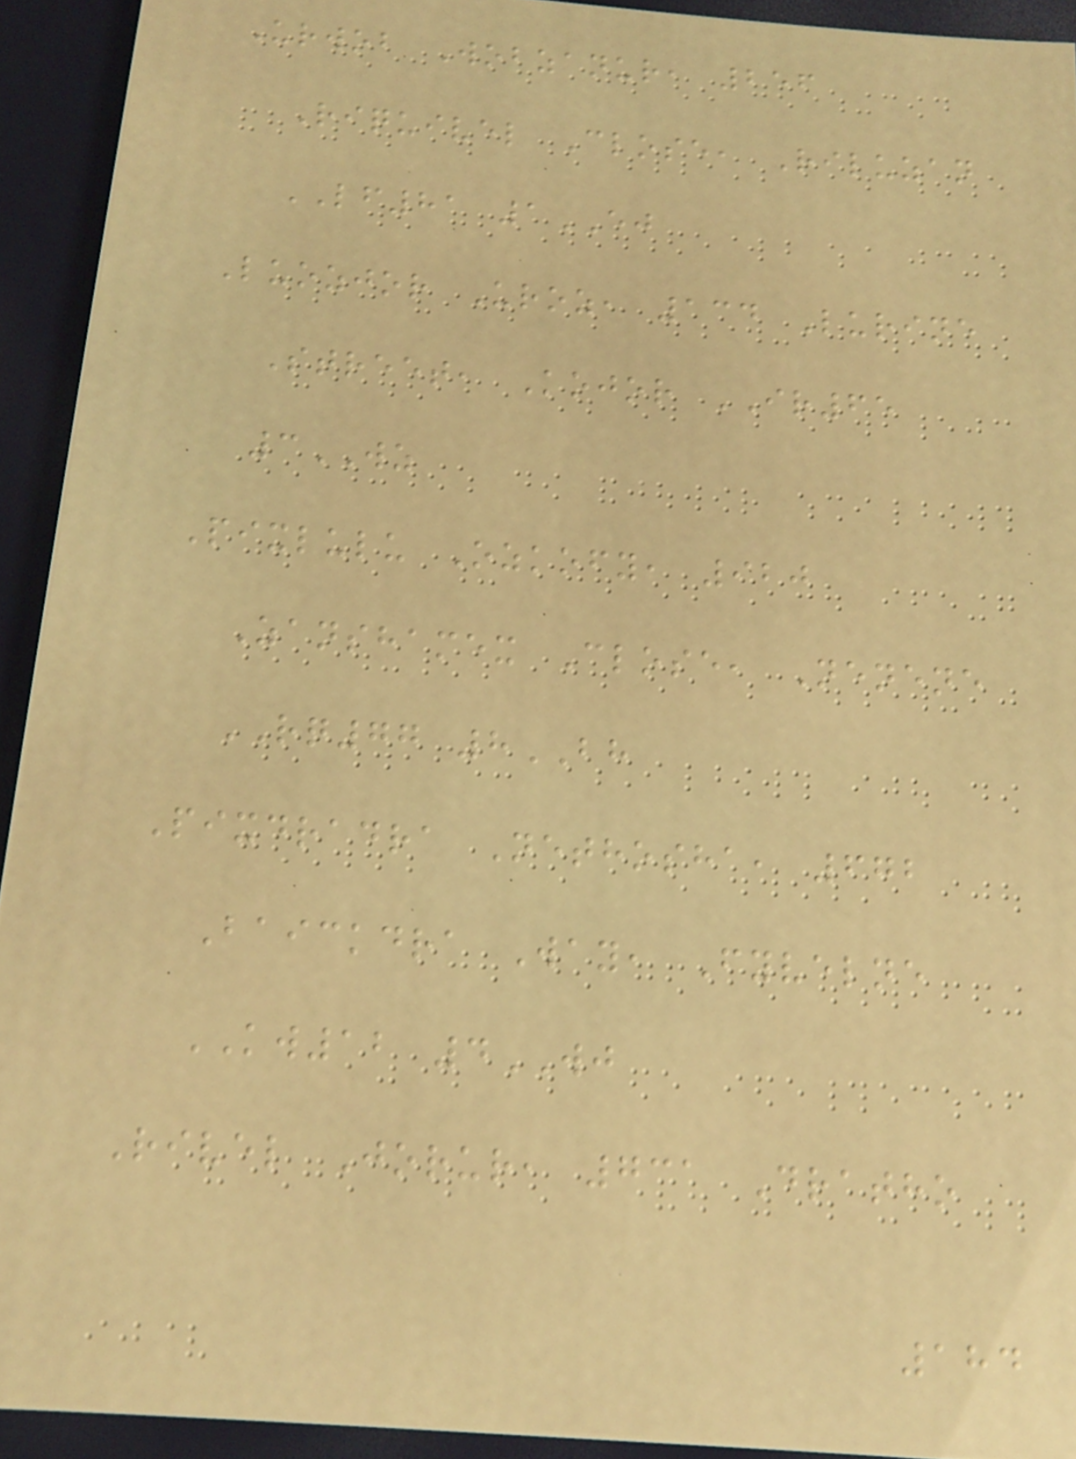Urwob Wobzanur, 256
Riquivel Close, Riluzan
LF81 1EJ
Luozjor Uroz, 134 Lurine
Street, Kojor IR65
3WZ
Pixlulu Ozkofy, 920
Zanshamex Close, Nenene
RQ77 8BH
Pixdradra Nethosha, 672
Baickdra Way, Fyvelne
KW12 4WJ
Rivel Jorur, 731 Dratho
184
